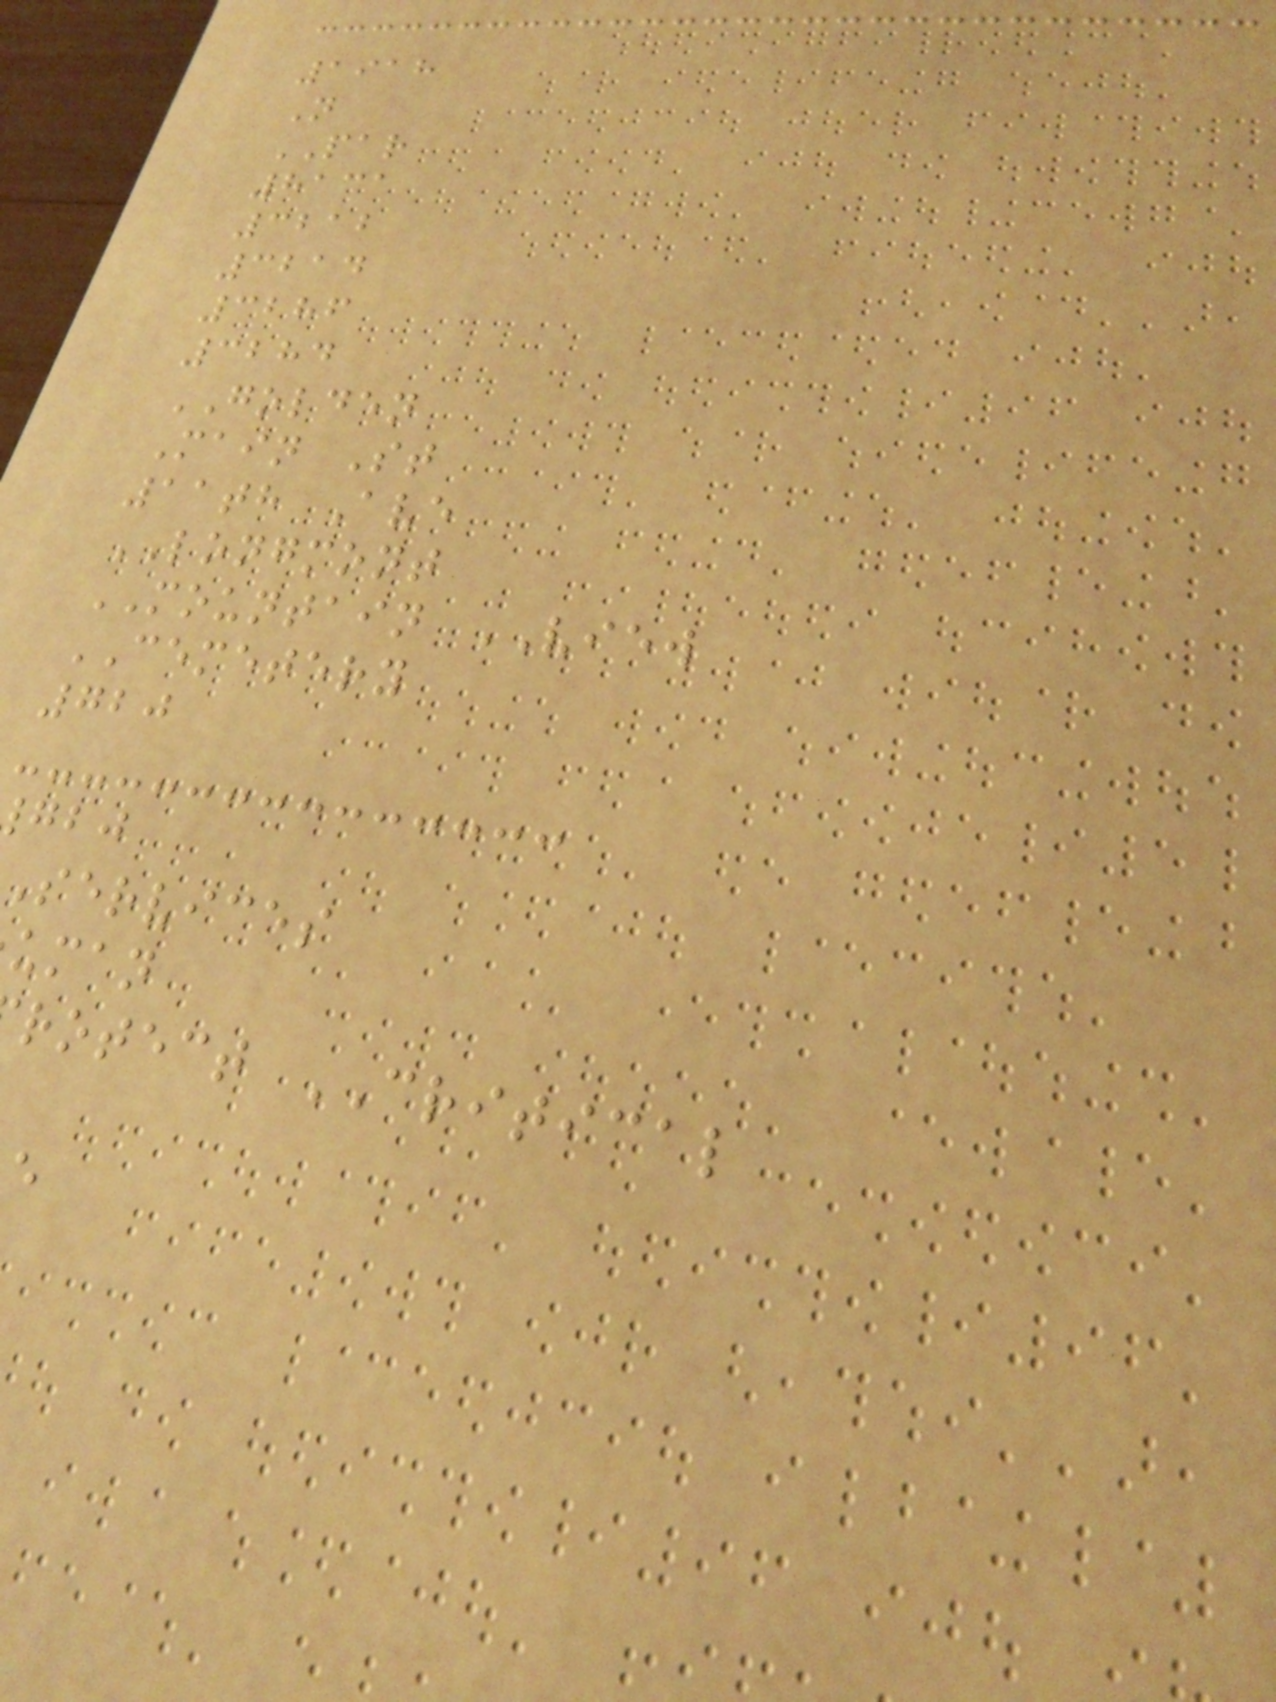1918
N
PAR
8131
3212
3214
3286
3284
GOLDEN
Main St
11th Ave
LONGMONT
MOUNTAIN VIEW
CEMETERY
720
services
uman
rotect CRITICAL
